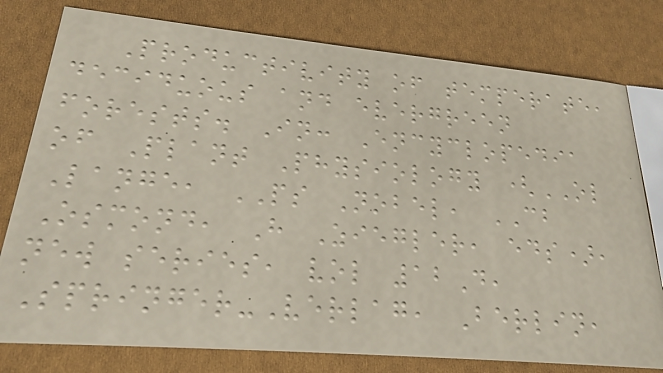Productivity of temperate,
deciduous and evergreen
forests. In: Encyclopedia
of Plant Physiology (OL
Lange, PS Nobel, CB
Osmond, H Ziegler, eds),
new series, vol 12D,
Springer-Verlag, Berlin,
